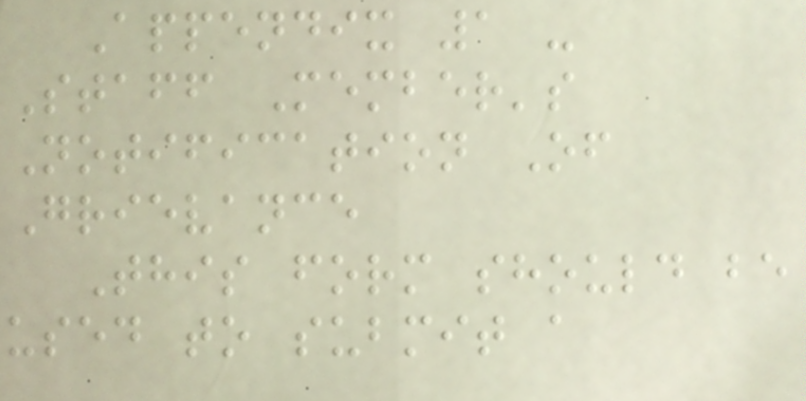Appendix 1 -
Staff Member's
Notification Of
Grievance
This form should be
used to submit a
